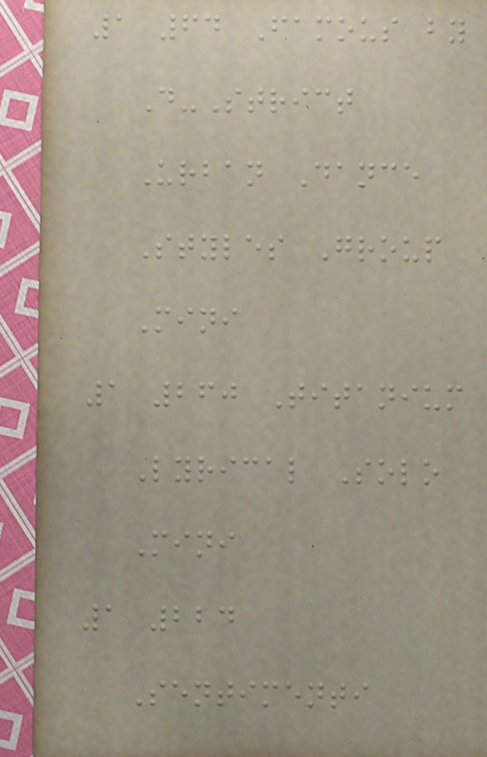1 64 Famous by
D-Strict
Urban Dance
Styles Group
Mini
1 260 Titanium
Lyrical Solo
Mini
1 224
Sentimenti
